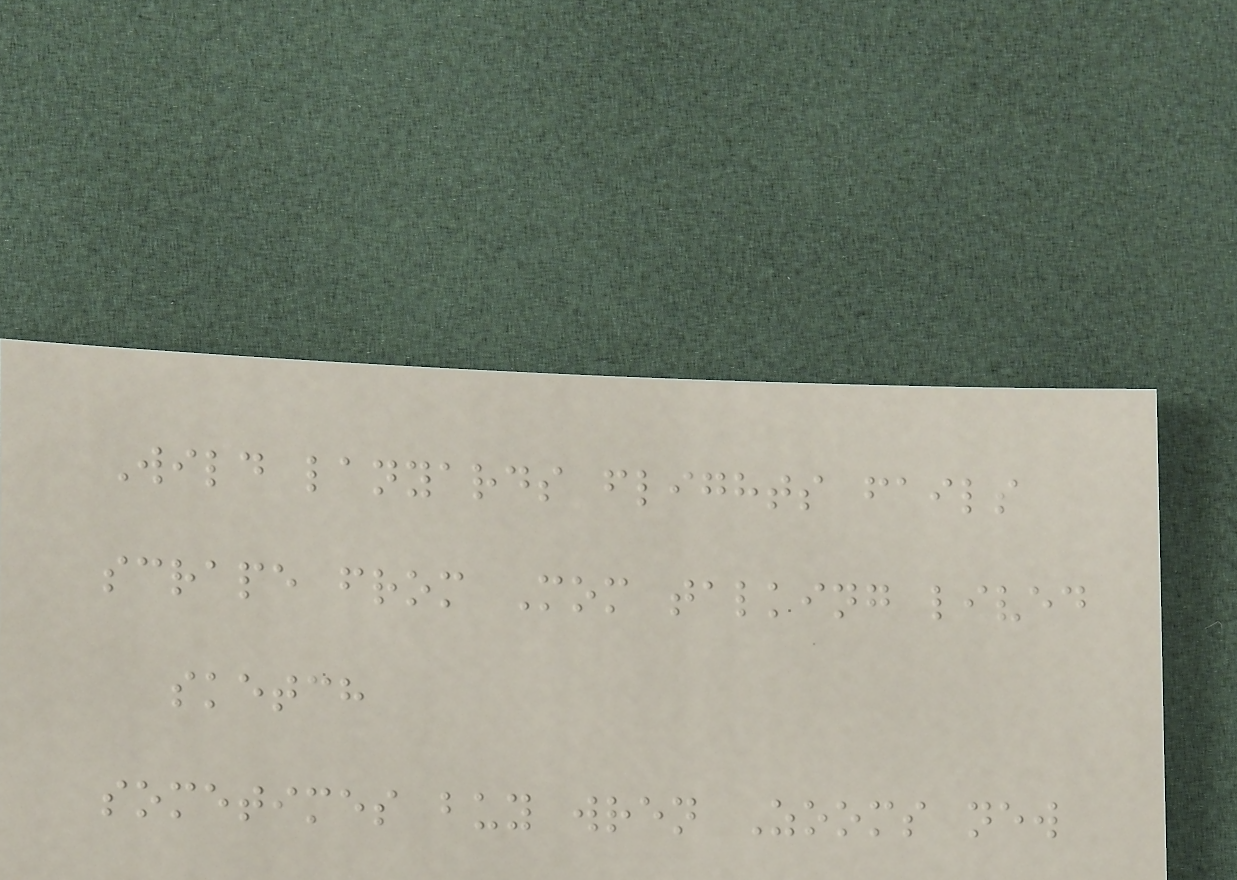Wild lanyards flights fails
scrape from Mom talking lived
sketch
sometimes buy wren Zooms new
